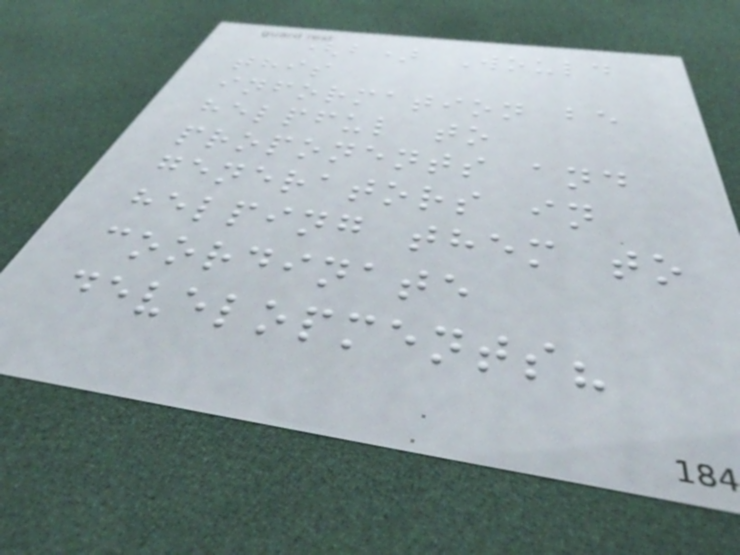(b) Would
this
information be
helpful to
proponents and
generators in
helping them to
coordinate
developments?
